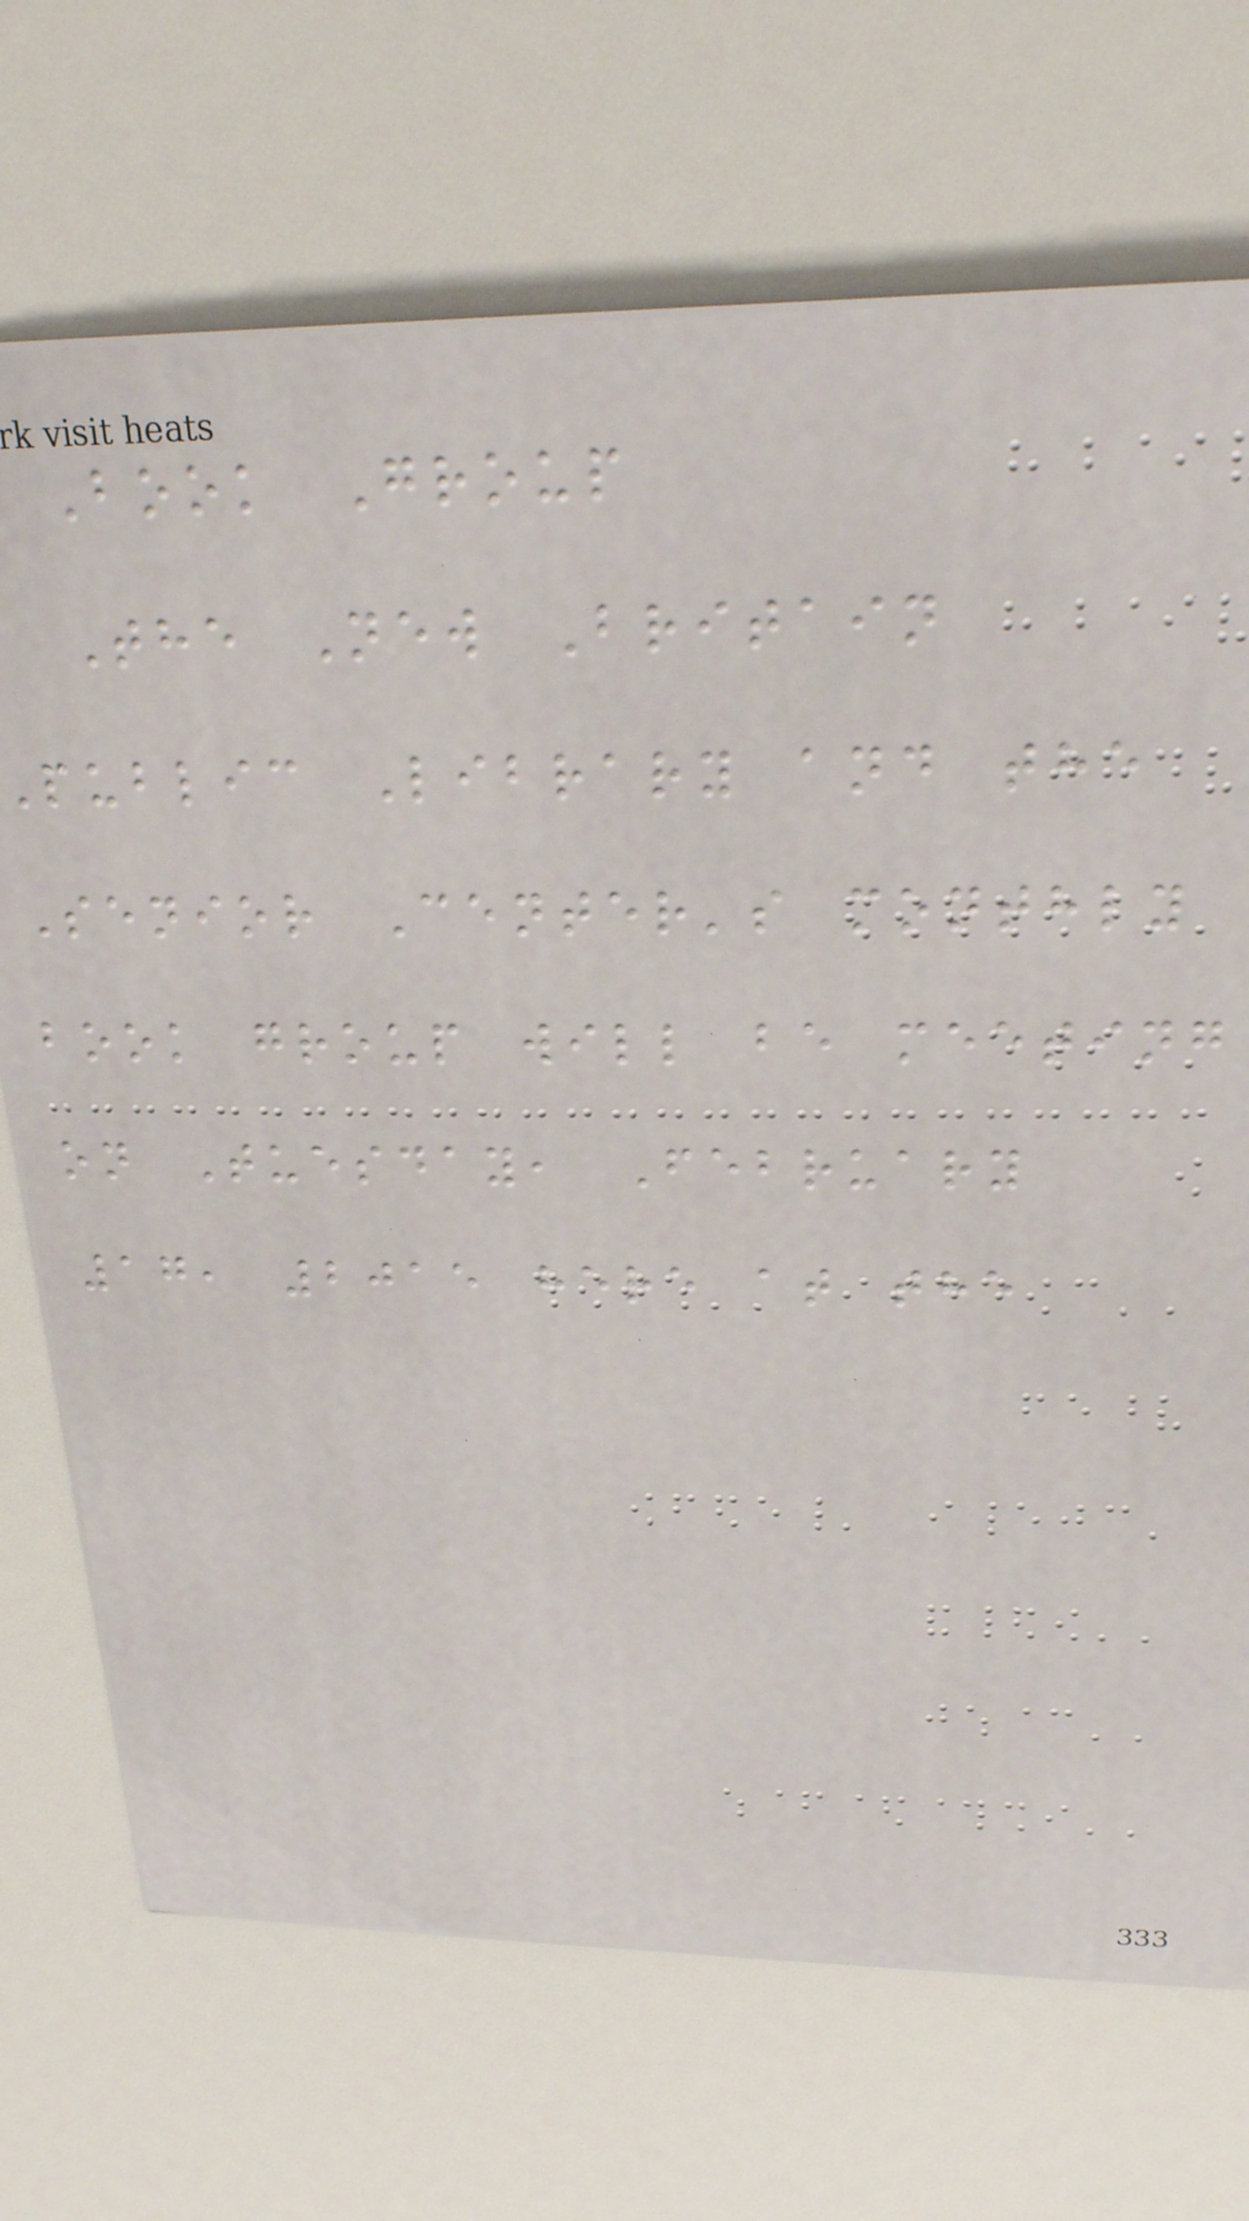Book Group
The New Britain
public Library and the
Senior Center's monthly
book group will be meeting
on Tuesday, February
17, 2015 here at the
